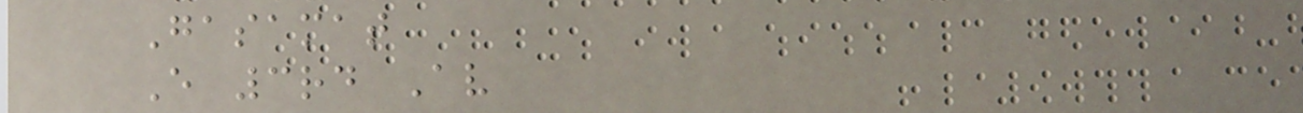Gasamat
E 3rd Av
